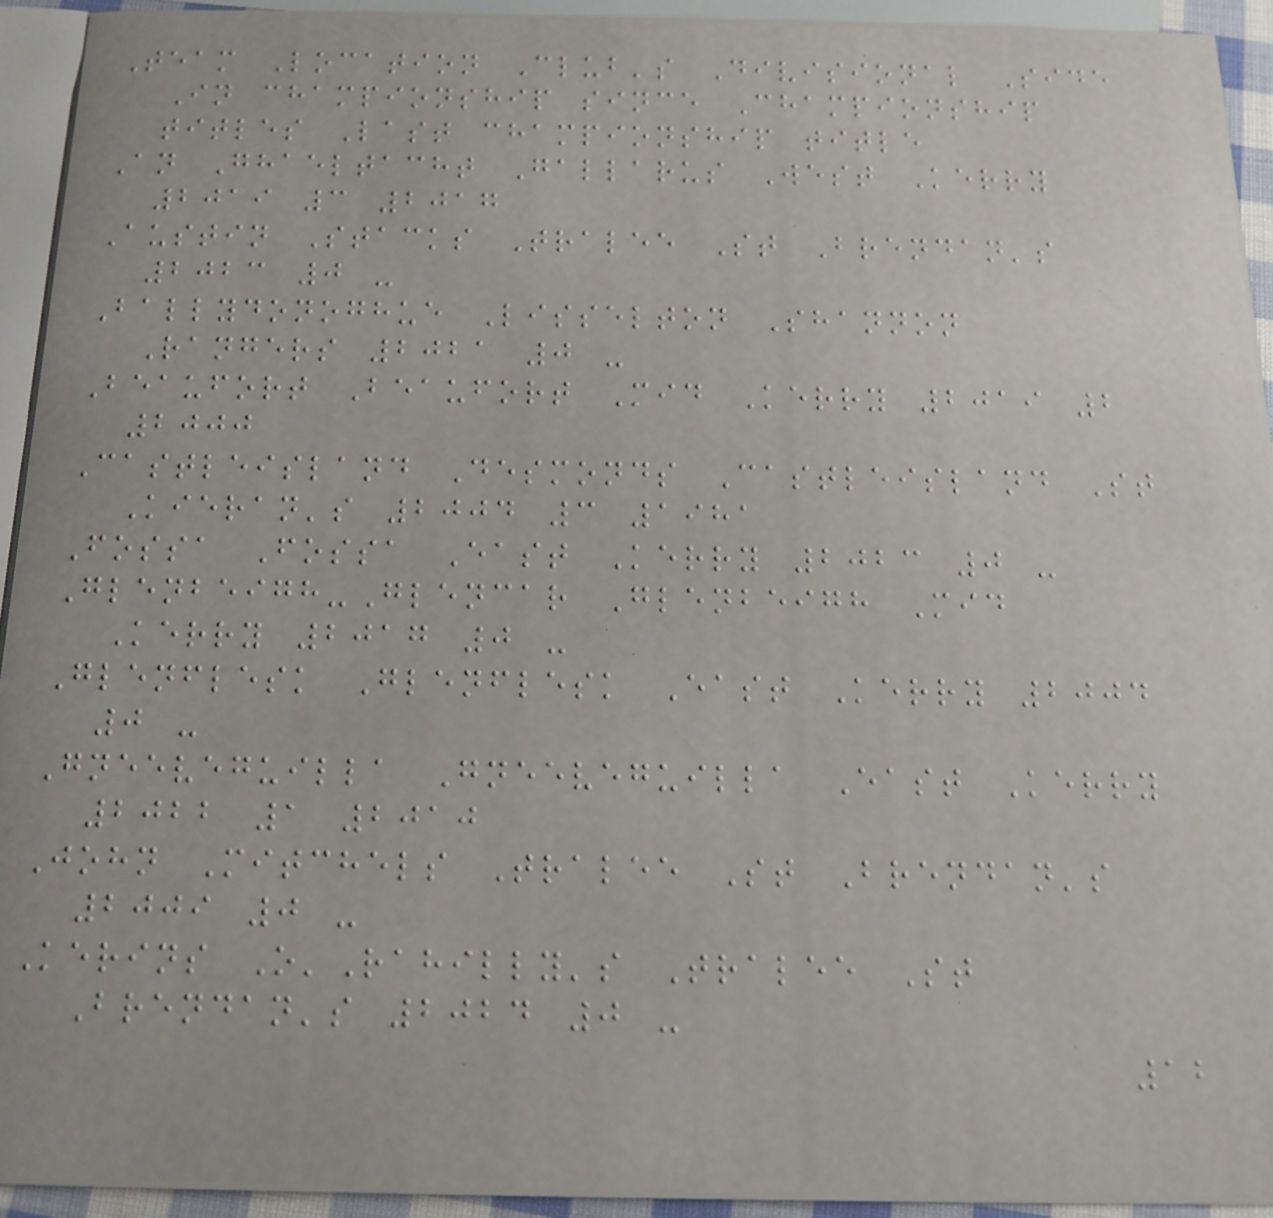Team Location Club's Divisional Side
In championship since Championship
titles Last championship title
An Ghaeltacht Gallarus West Kerry
2019 3 2017
Austin Stacks Tralee St Brendan's
2023 0 -
Ballydonoghue Lisselton Shannon
Rangers 2021 0 -
Beaufort Beaufort Mid Kerry 2019 2
2000
Castleisland Desmonds Castleisland St
Kieran's 2004 3 1981
Fossa Fossa East Kerry 2023 0 -
Glenbeigh-Glencar Glenbeigh Mid
Kerry 2017 0 -
Glenflesk Glenflesk East Kerry 2004
0 -
Gneeveguilla Gneeveguilla East Kerry
2022 1 2010
John Mitchels Tralee St Brendan's
2009 0 -
Kerins O'Rahilly's Tralee St
Brendan's 2024 0 -
12
